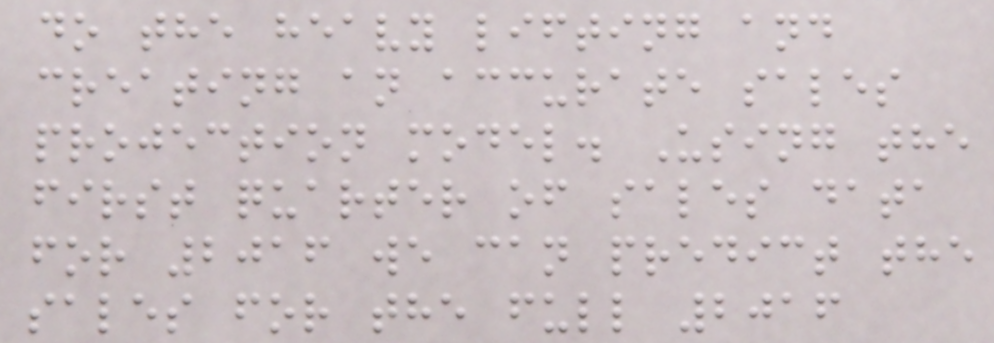do the heavy lifting and
creating an accurate sales
projection model. Using the
first quarter of sales data
for 2016 we can predict the
sales for the full 2016
